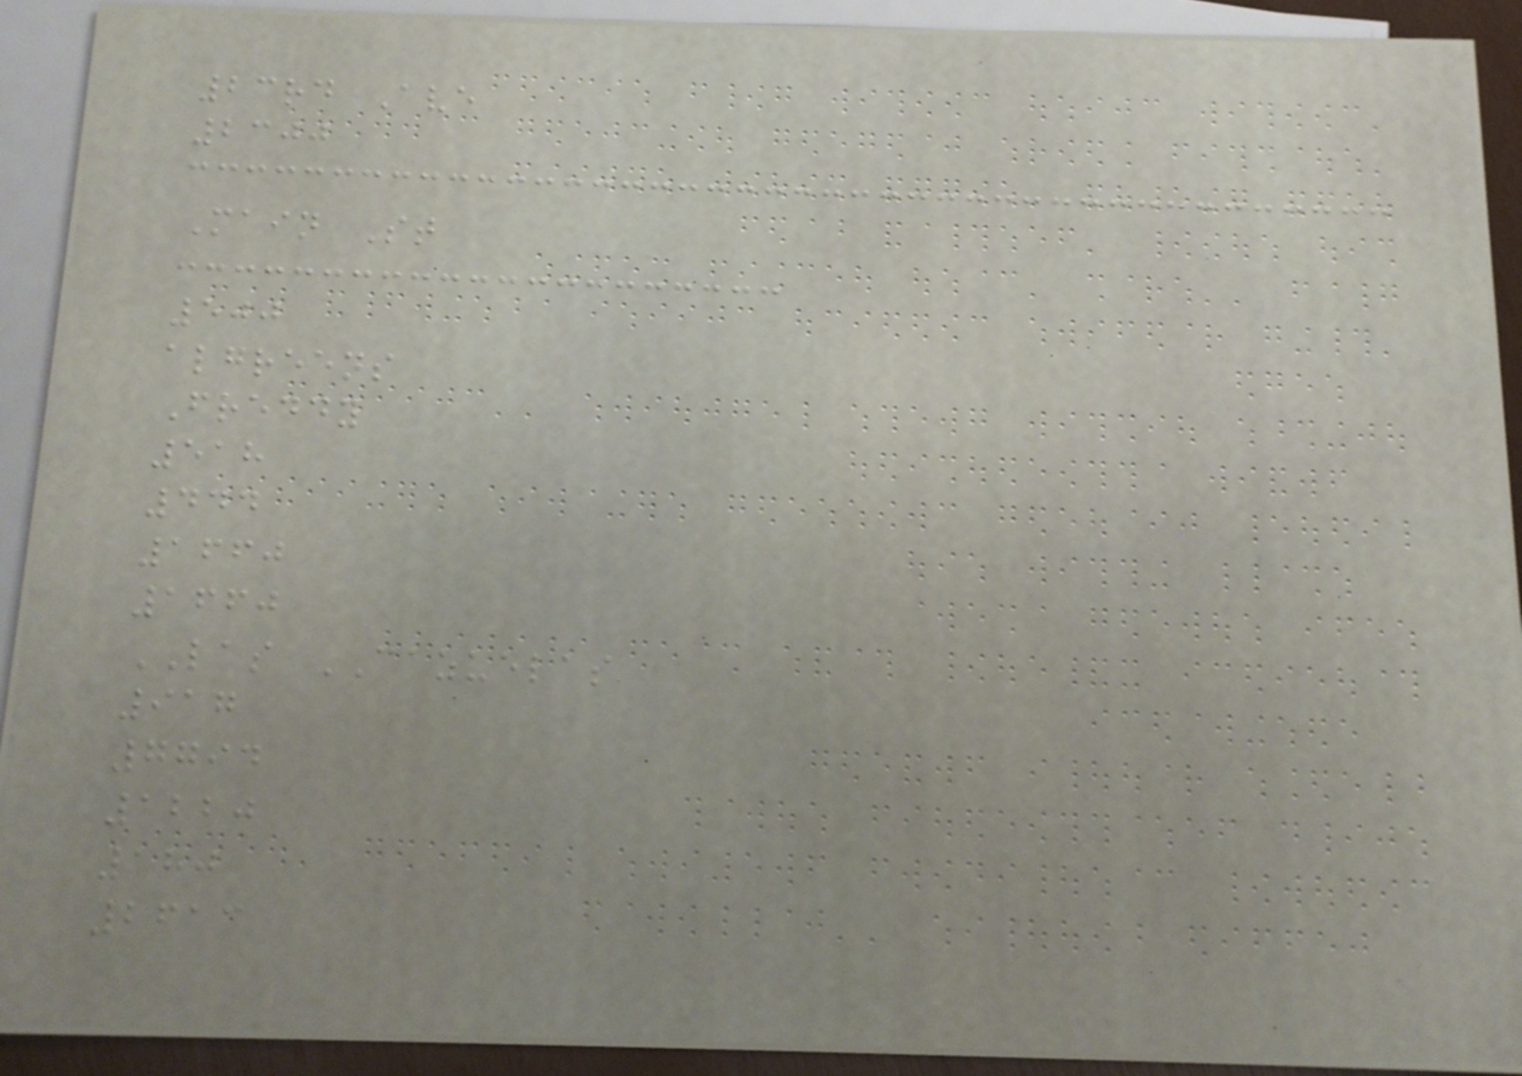23rd Ave
2300
Main St
500
algreens
Freddy
518
444
1660
1660
LAS CAZUELAS
917
7794
1220
180
2613
